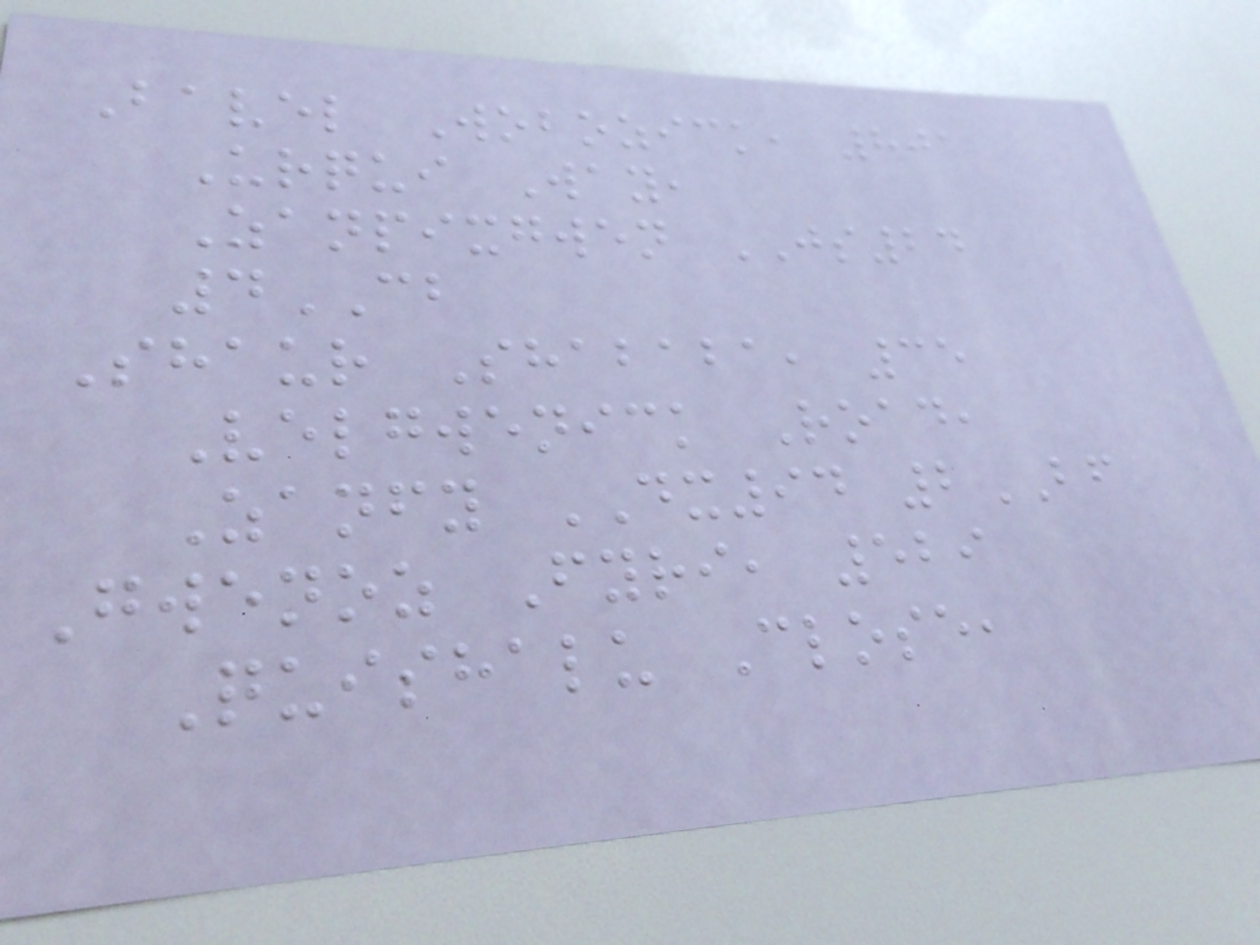Bavel Wobozick, 801
Urqui Way,
Zanpixgwen JS24
4CB
Shaur Shababa, 35
Velgwenick Road,
Zanfy DX94 2BF
Gwenoz Fyri, 529
Quishalu Close,
